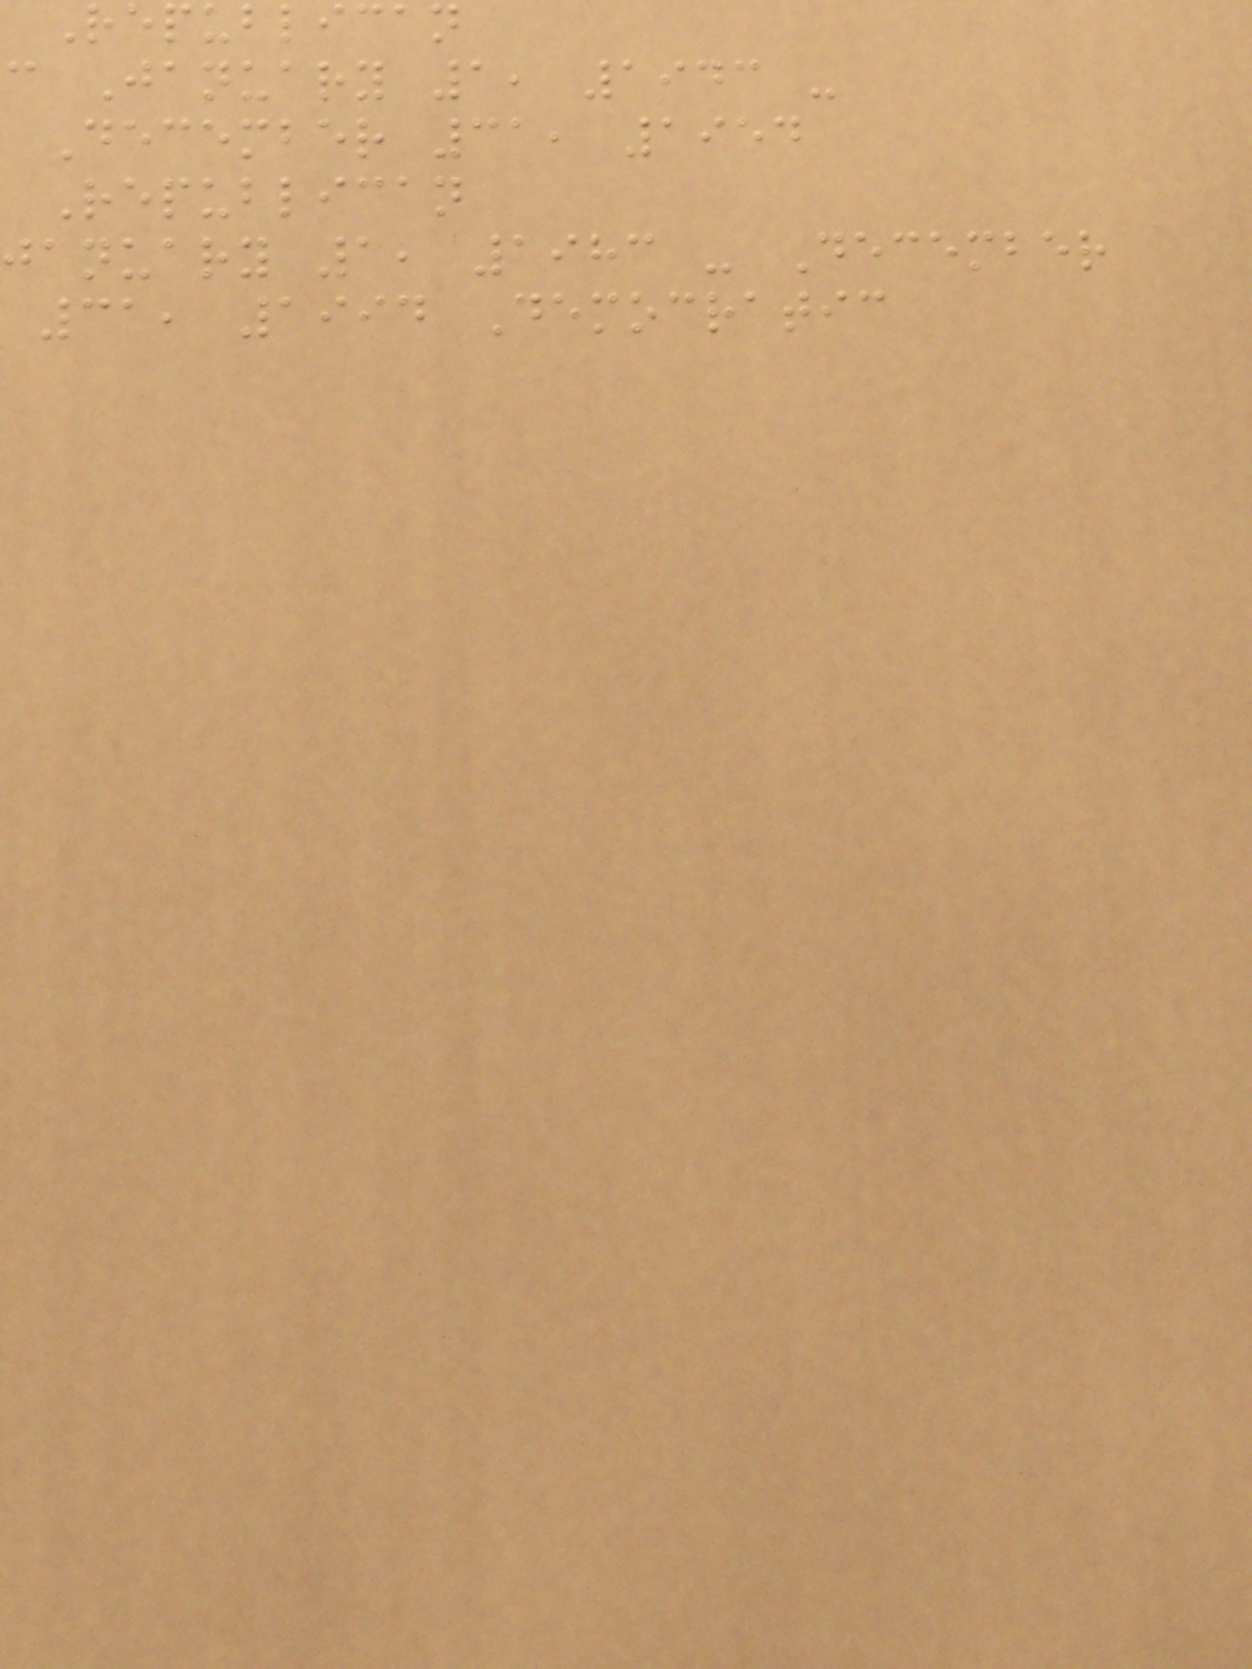Republican
c January 1, 1943 -
December 31, 1954
Republican
january 1, 1983 - December
31, 1994 Democratic
